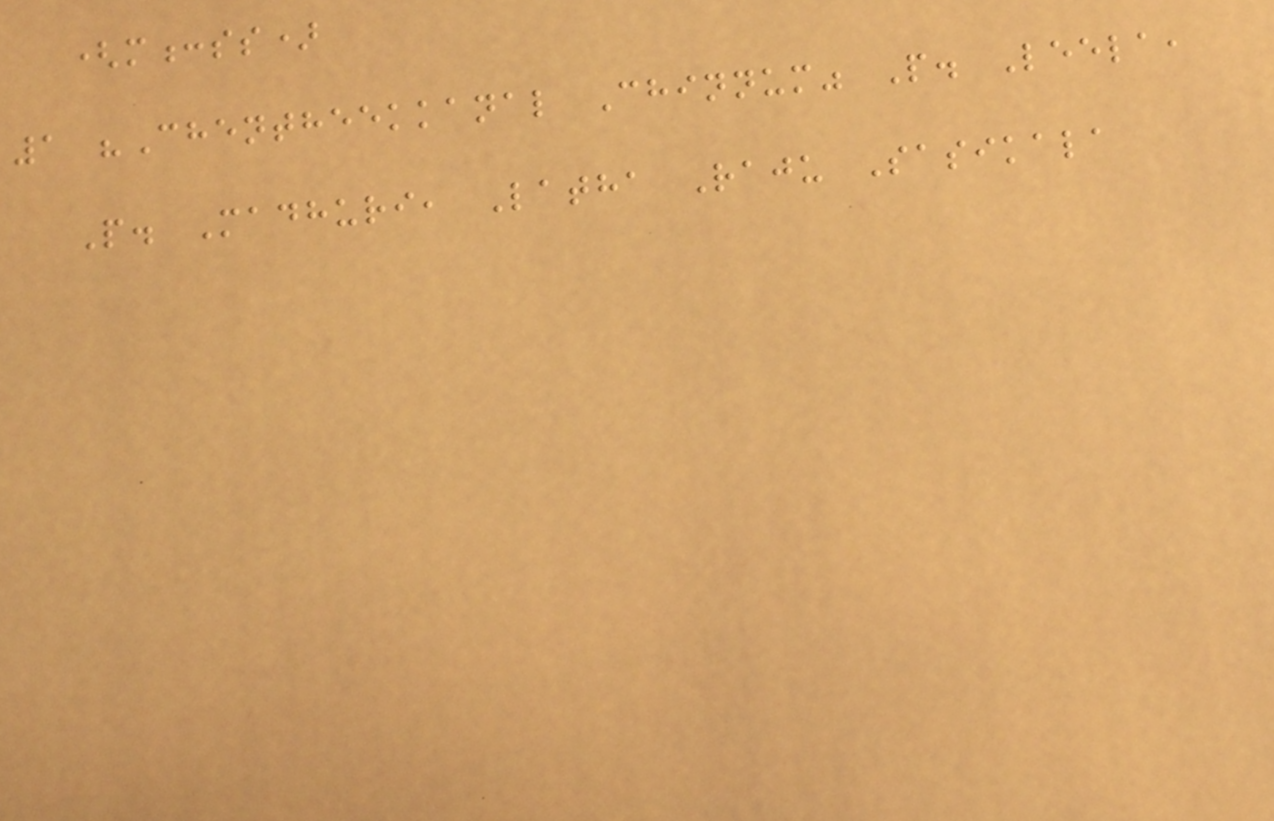(m:ss)
1 "Chentheekkanal Chinnum" P. Leela,
P. Madhuri, Latha Raju Sasikala
